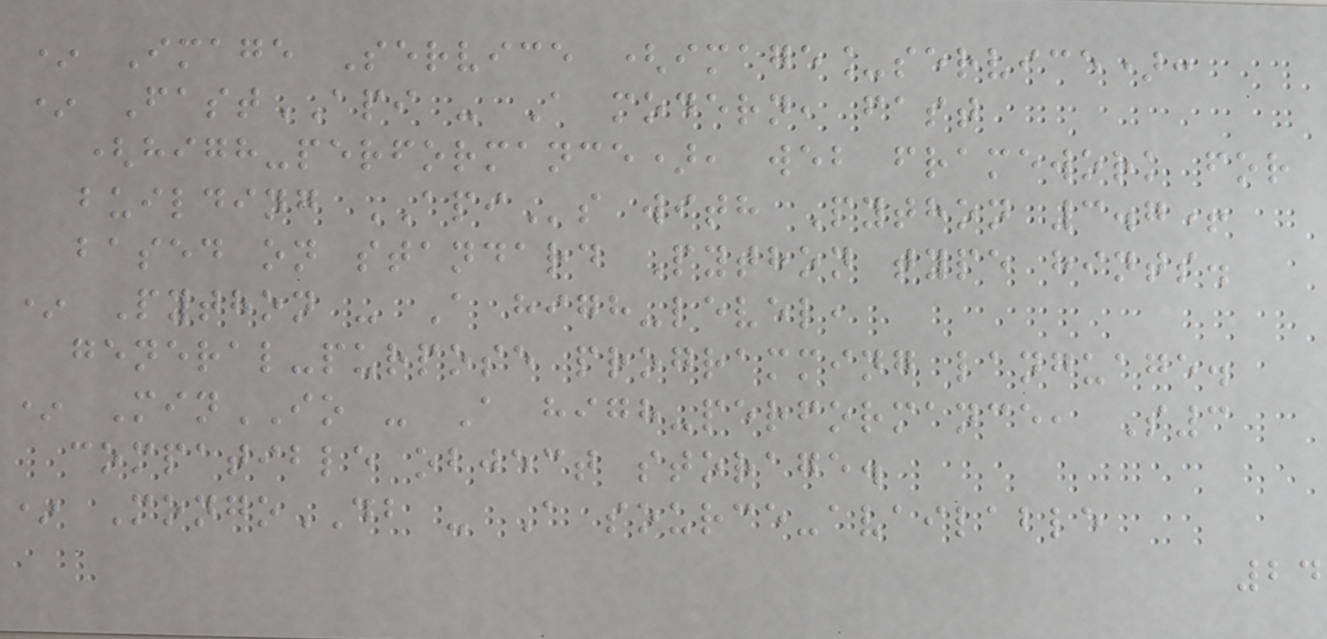* Image Service (image_service):
* FastAPI - A modern, fast
(high-performance), web framework for
building APIs with Python 3.7+
based on standard Python type hints.
* Python - A high-level,
general-purpose programming language.
* MinIO - A high-performance, S3
compatible object storage.
* MongoDB - A source-available
24
